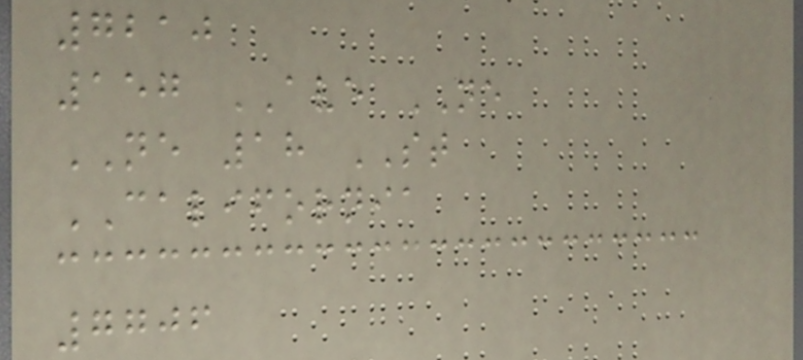7210
157 AVE NE
NE 18 ST
CALIFORNIA
7706
